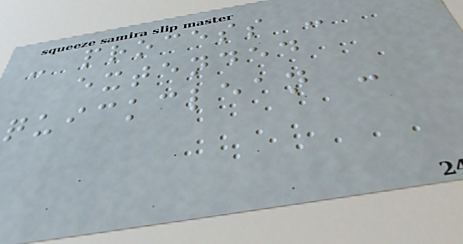- process -
extended
quickclean -
